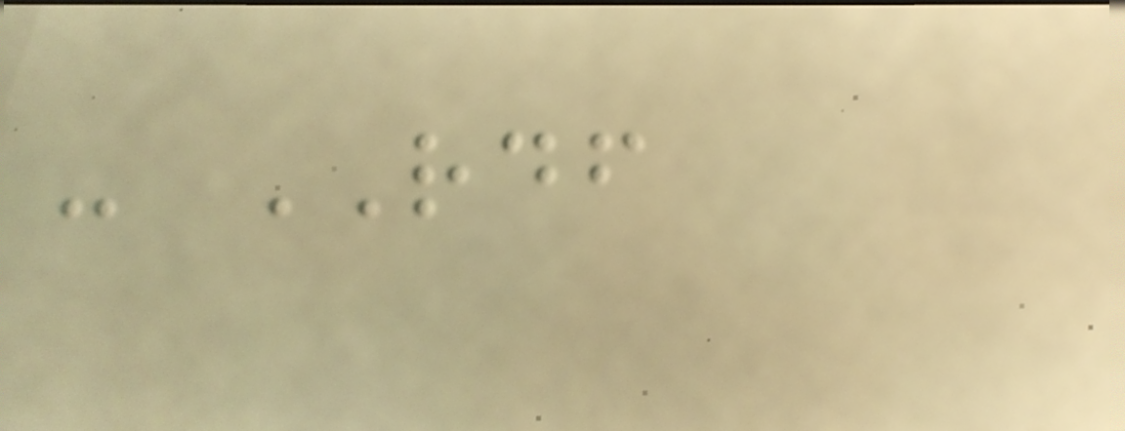- RDF
